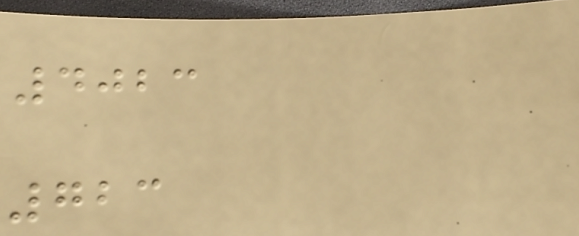4023
723
